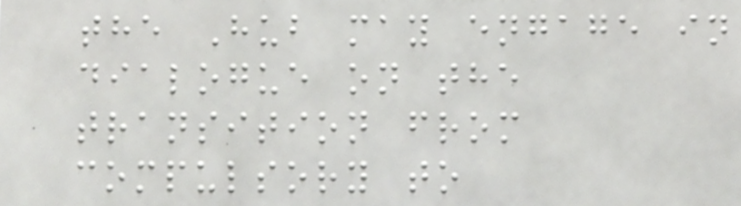the Hub may engage in
dialogue on the
transition from
compulsory to
